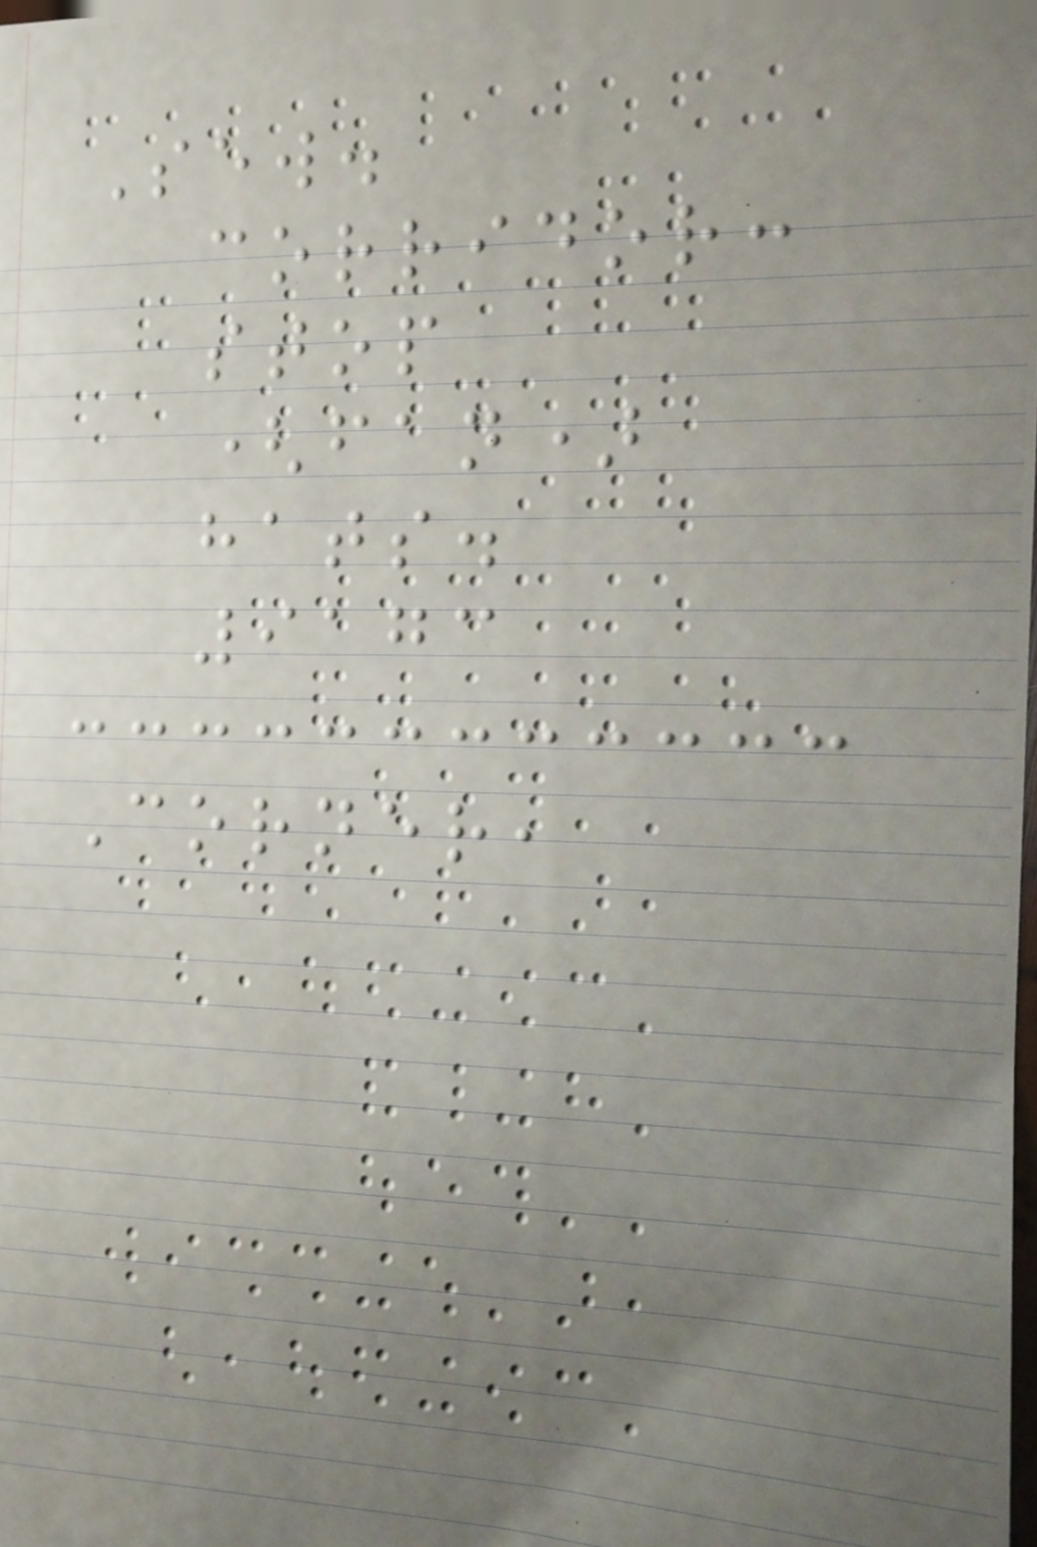Sew.
corridor:
stop
(fan)
hats.
9173
Corner,
